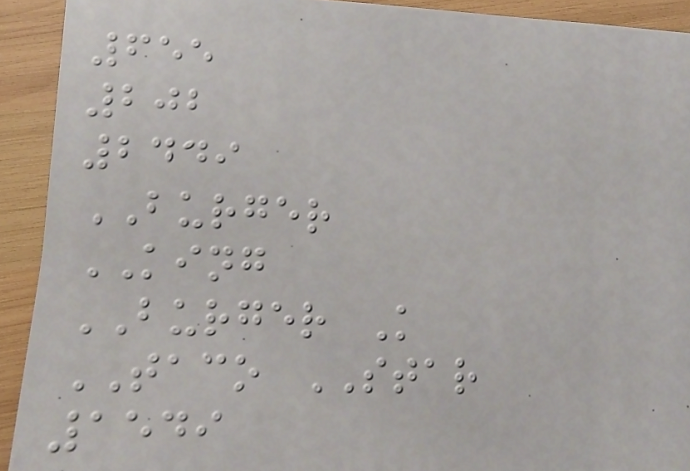655
202
2449
BURGER
KING
BURGER K
TACO STAR
1549
